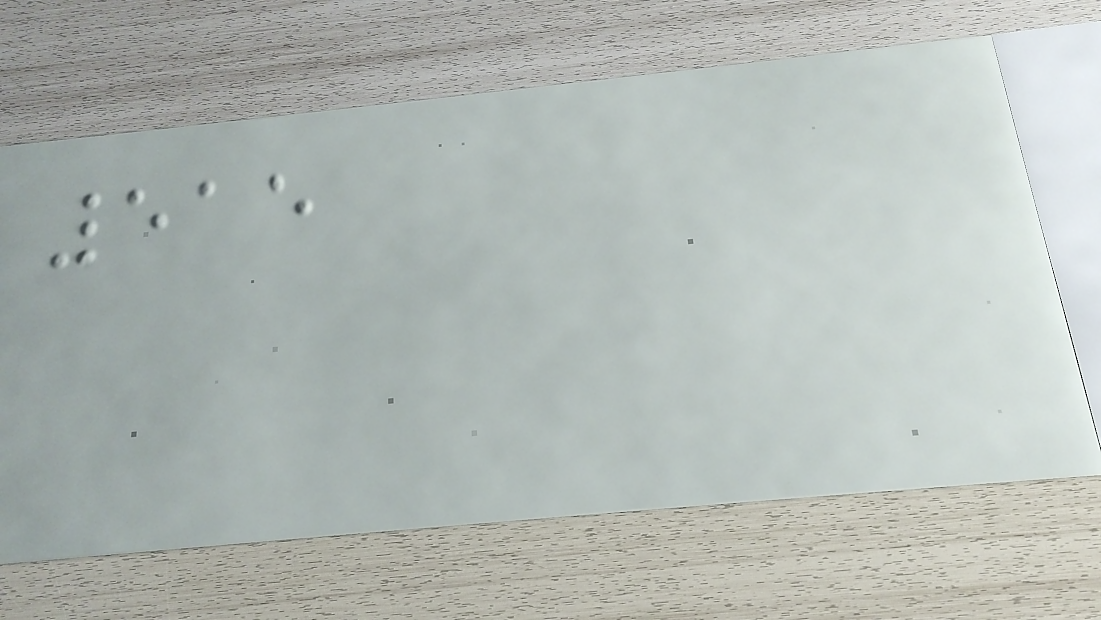515
